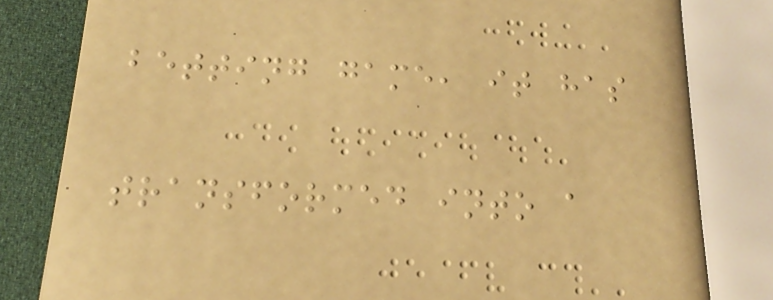betting game, it has
transformed into a
